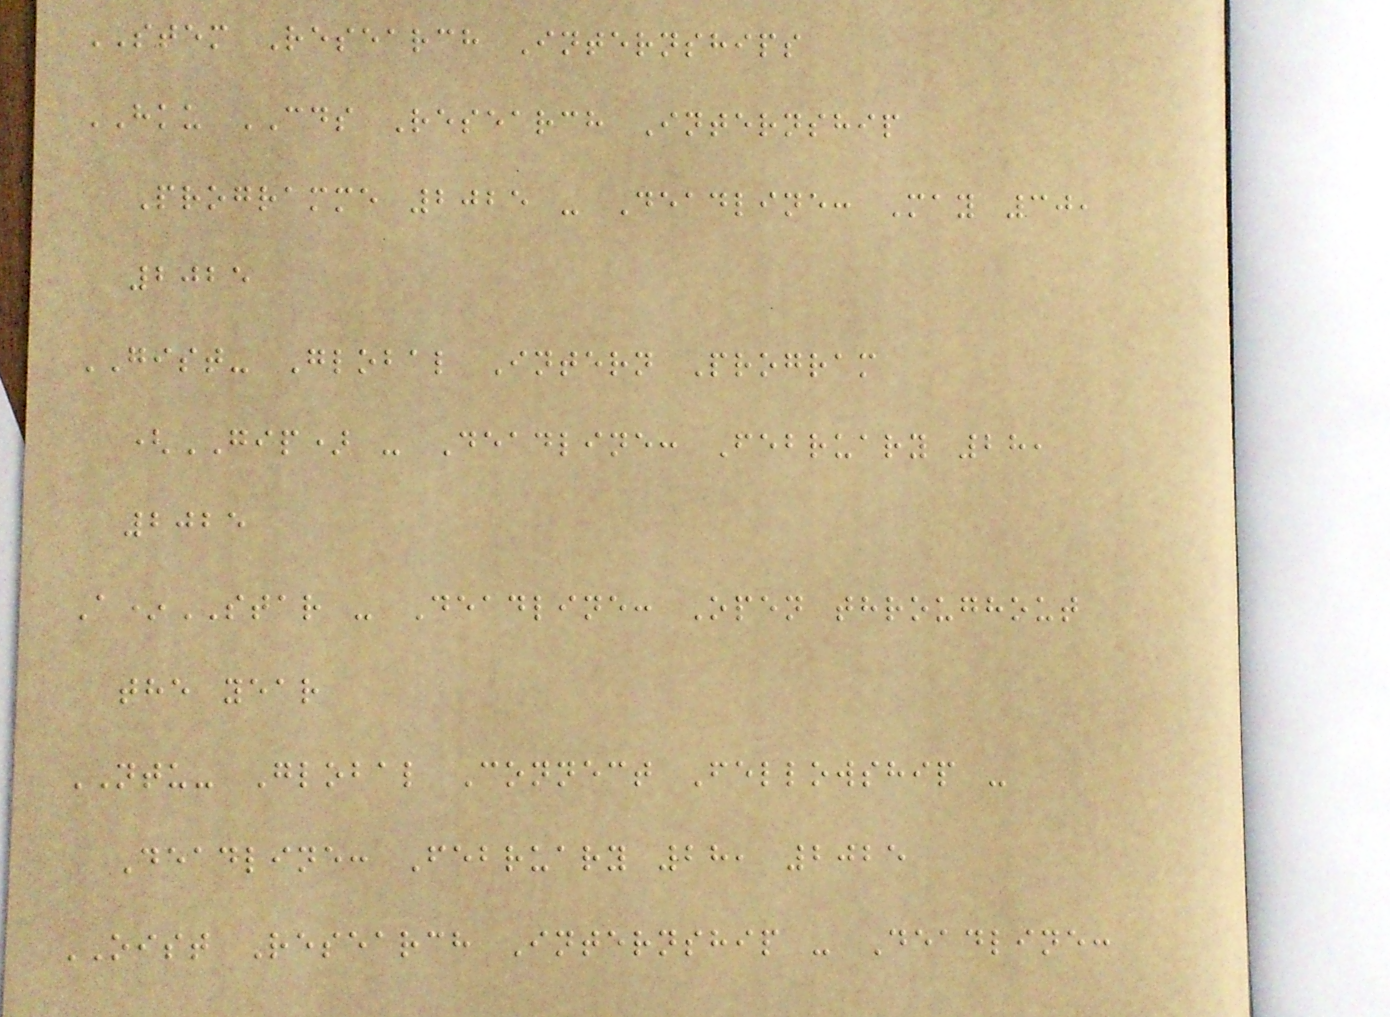STEM Research Internships
HKU CDS Research Internship
Programme 2025 - Deadline: May 30,
2025
GIST- Global Intern Program
(GIP) - Deadline: February 28,
2025
A*STAR - Deadline: Open throughout
the year
NTU- Global Connect Fellowship -
Deadline: February 28, 2025
OIST Research Internship - Deadline:
